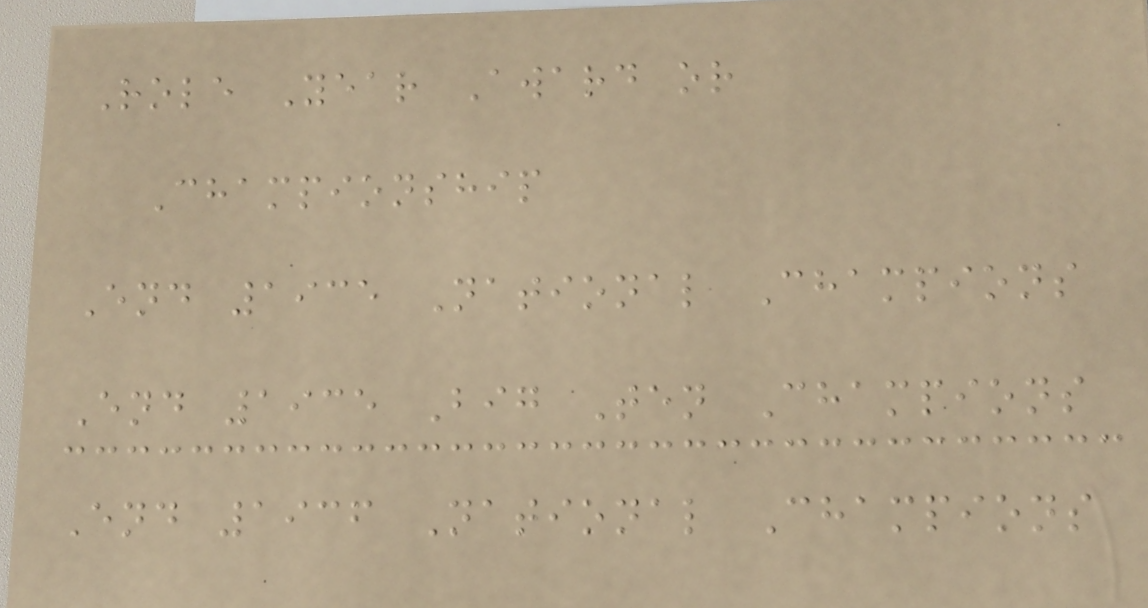Role Year Award or
Championship
End 1935 National Champions
End 1935 Big Ten Champions
End 1936 National Champions
